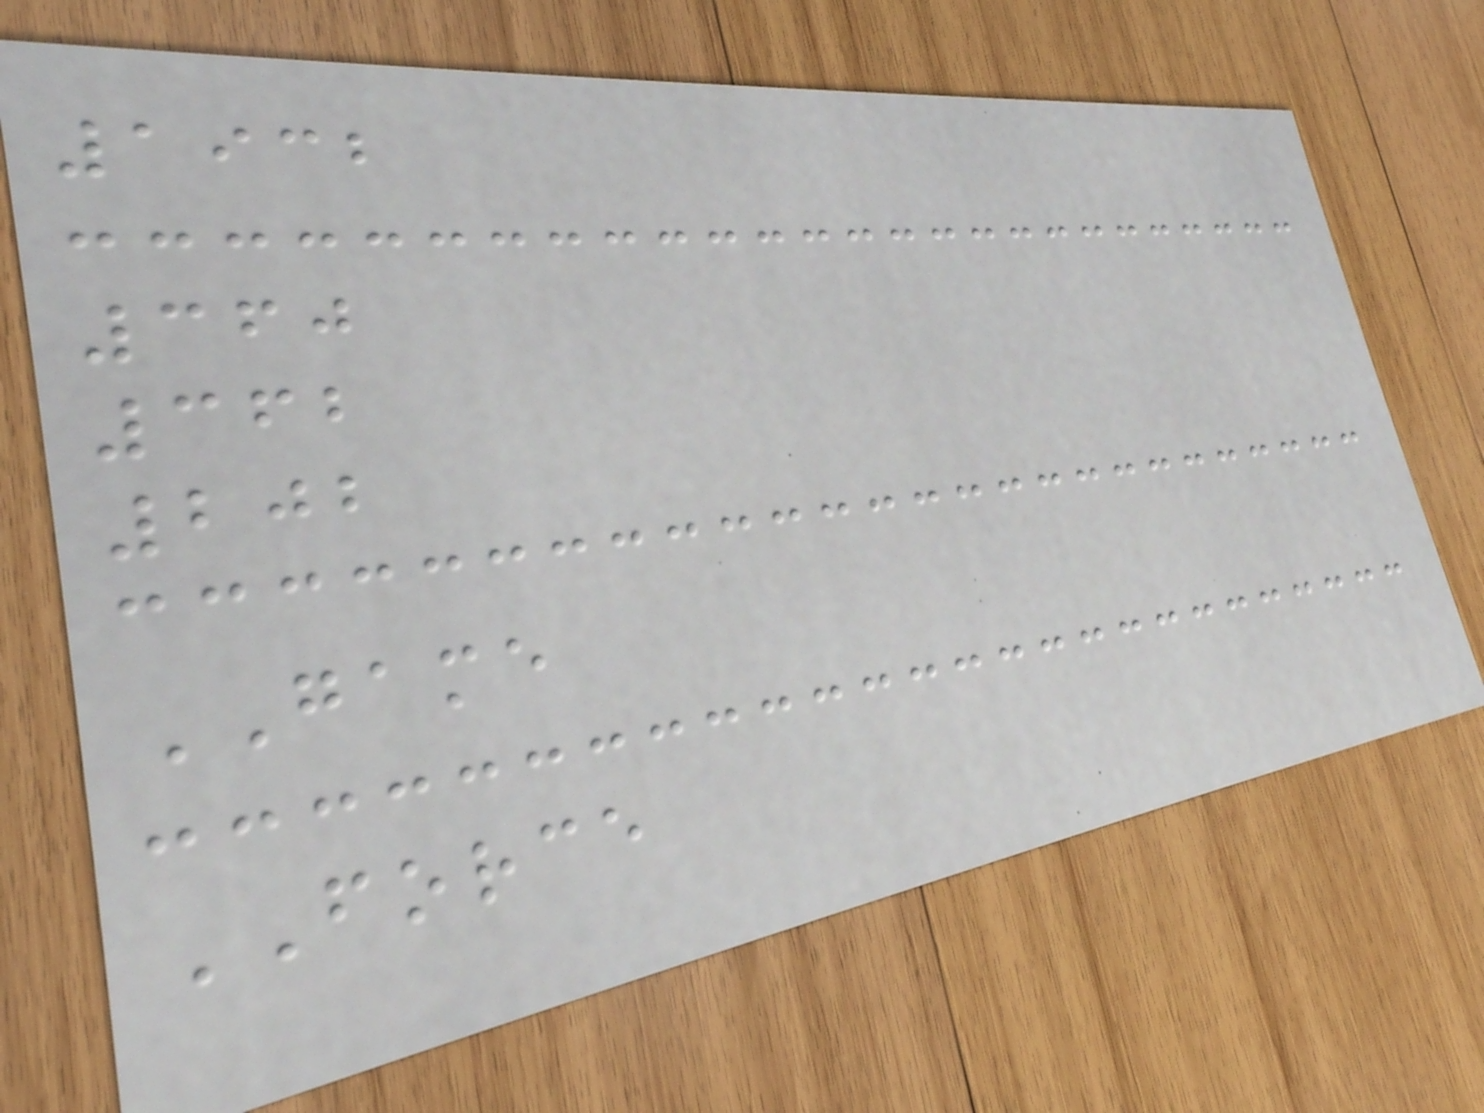1932
360
362
202
GAME
FORCE
